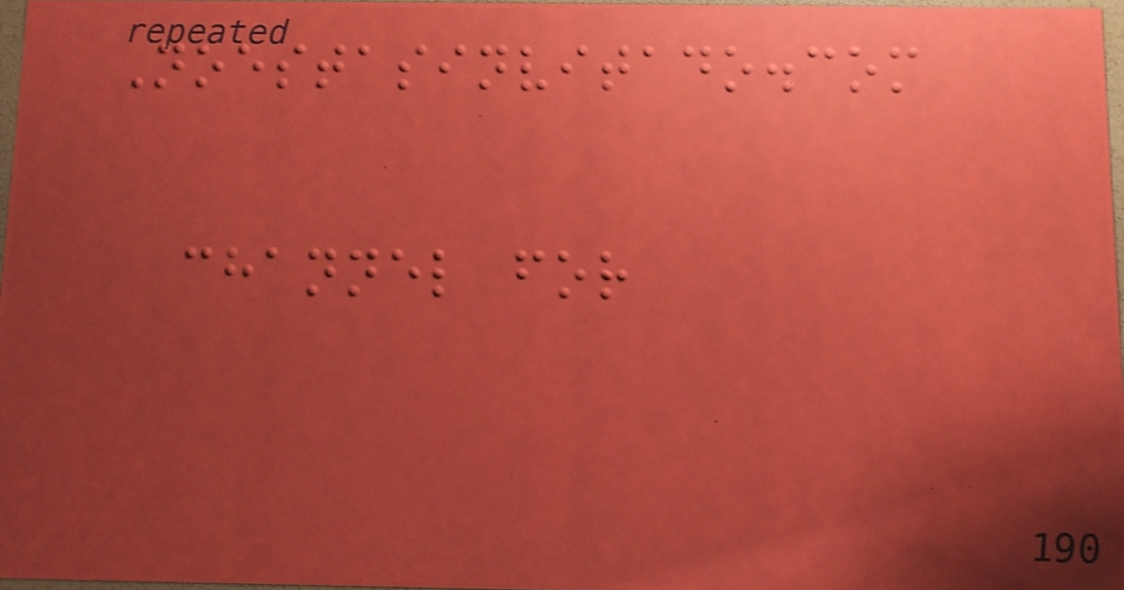Noestasinvitado.com
channel for
